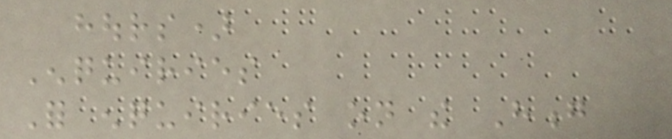hours)
Enquiries
For enquiries on the Hong
